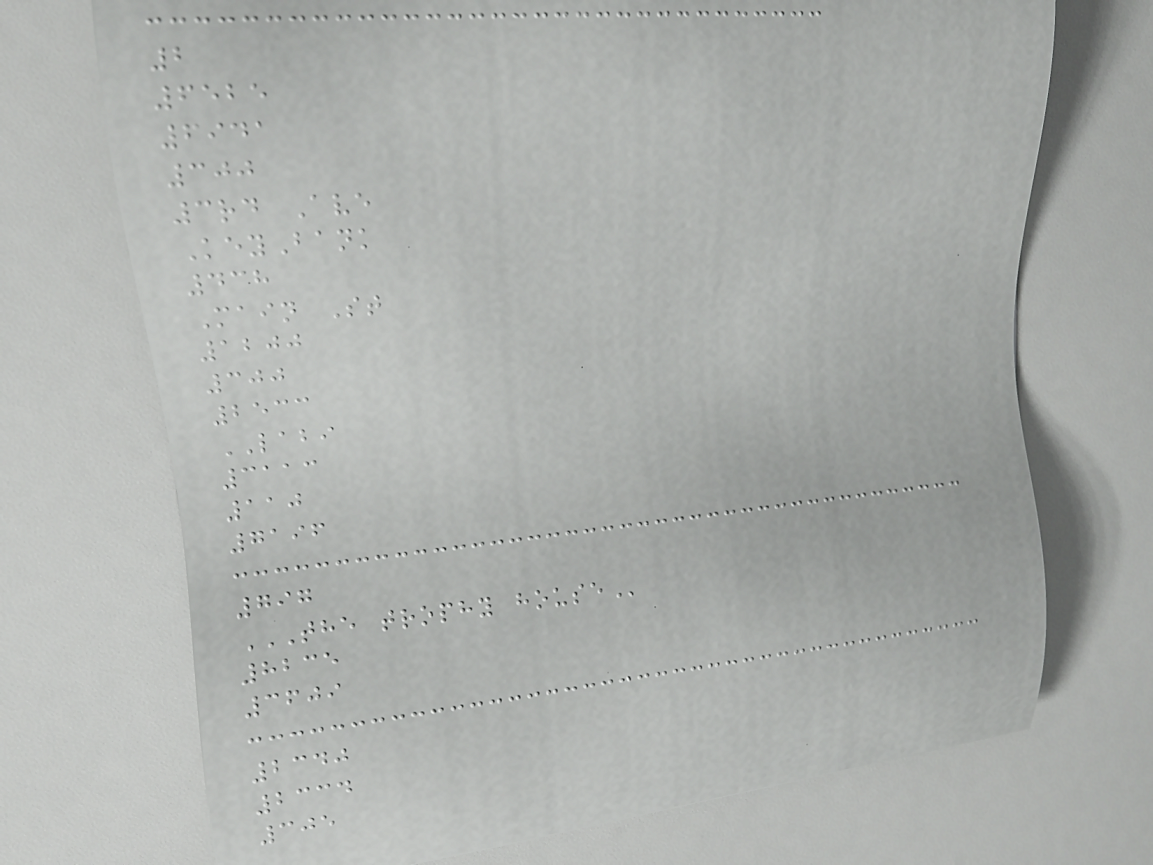2
6525
6941
300
3rd Ave
KeyBank
438
Main St
1200
300
2533
LABI
3113
110
7196
797
THE TROPHY HOUSE
8235
3609
2340
2334
305
